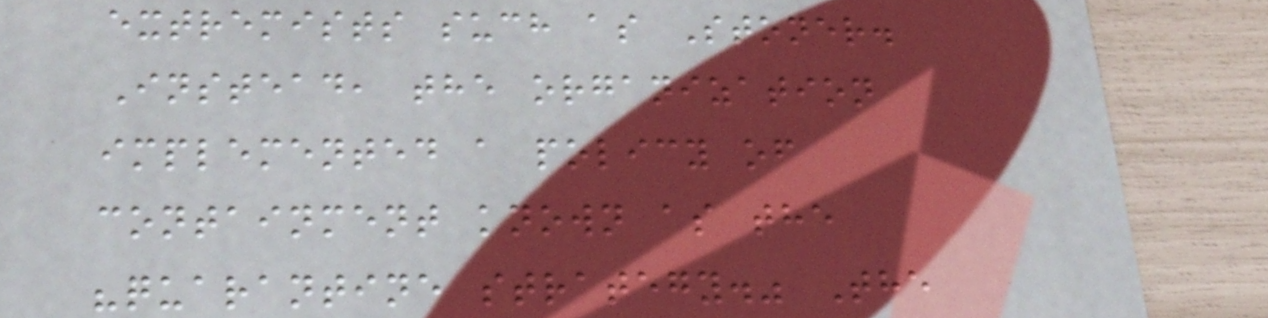extremists such as Stoner.
Instead, the organization
implemented a policy of
containment known as the
"quarantine strategy." The
